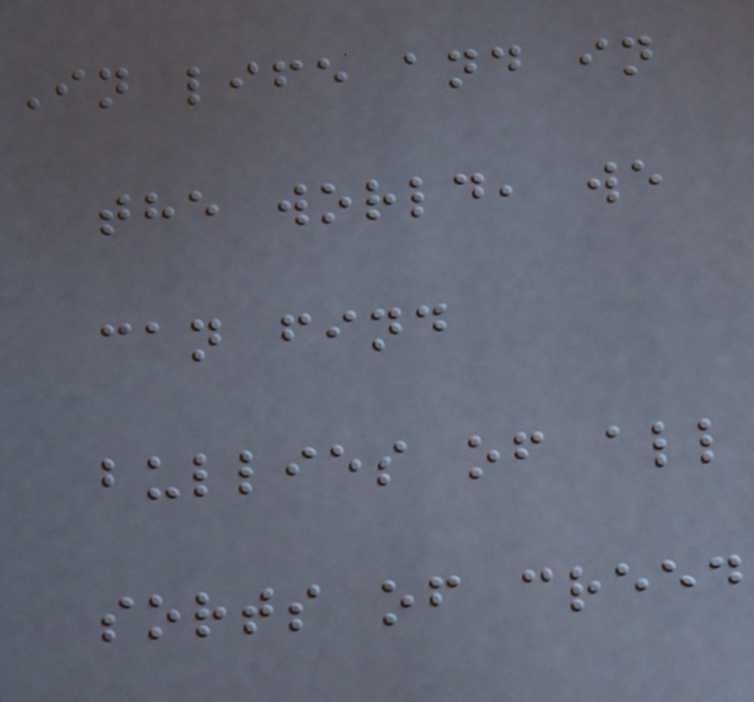In life and in
the world, we
can find
bullies of all
sorts of creed
